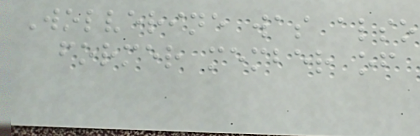Wolverine was also
former member of
